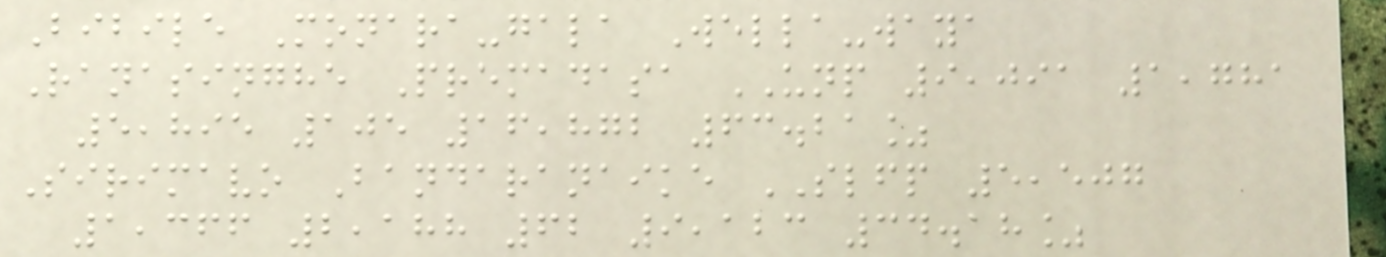Bibile Monara-gala Wella-waya
Ranasinghe Premadasa UNP 9,091 1,781
5,895 105 16,872 63.21%
Sirimavo Bandaranaike SLFP 5,507
1,366 2,188 62 9,123 34.18%
